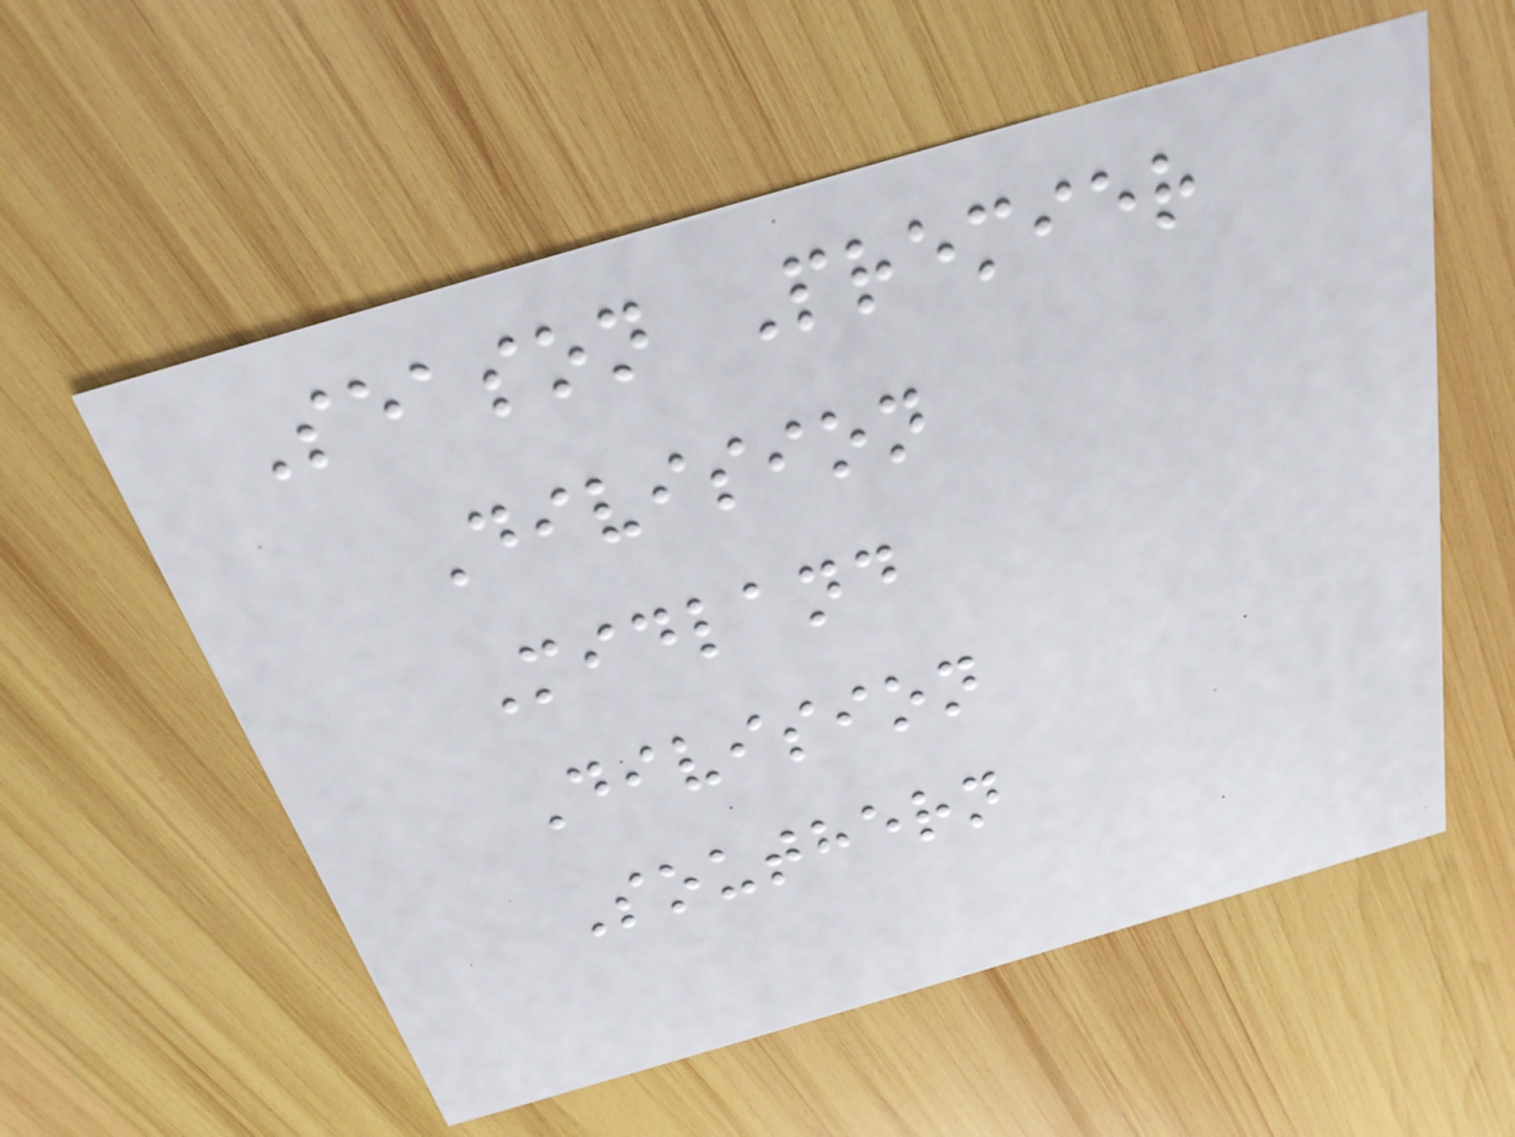Season Premier
Division
Midland
Division
Southern
